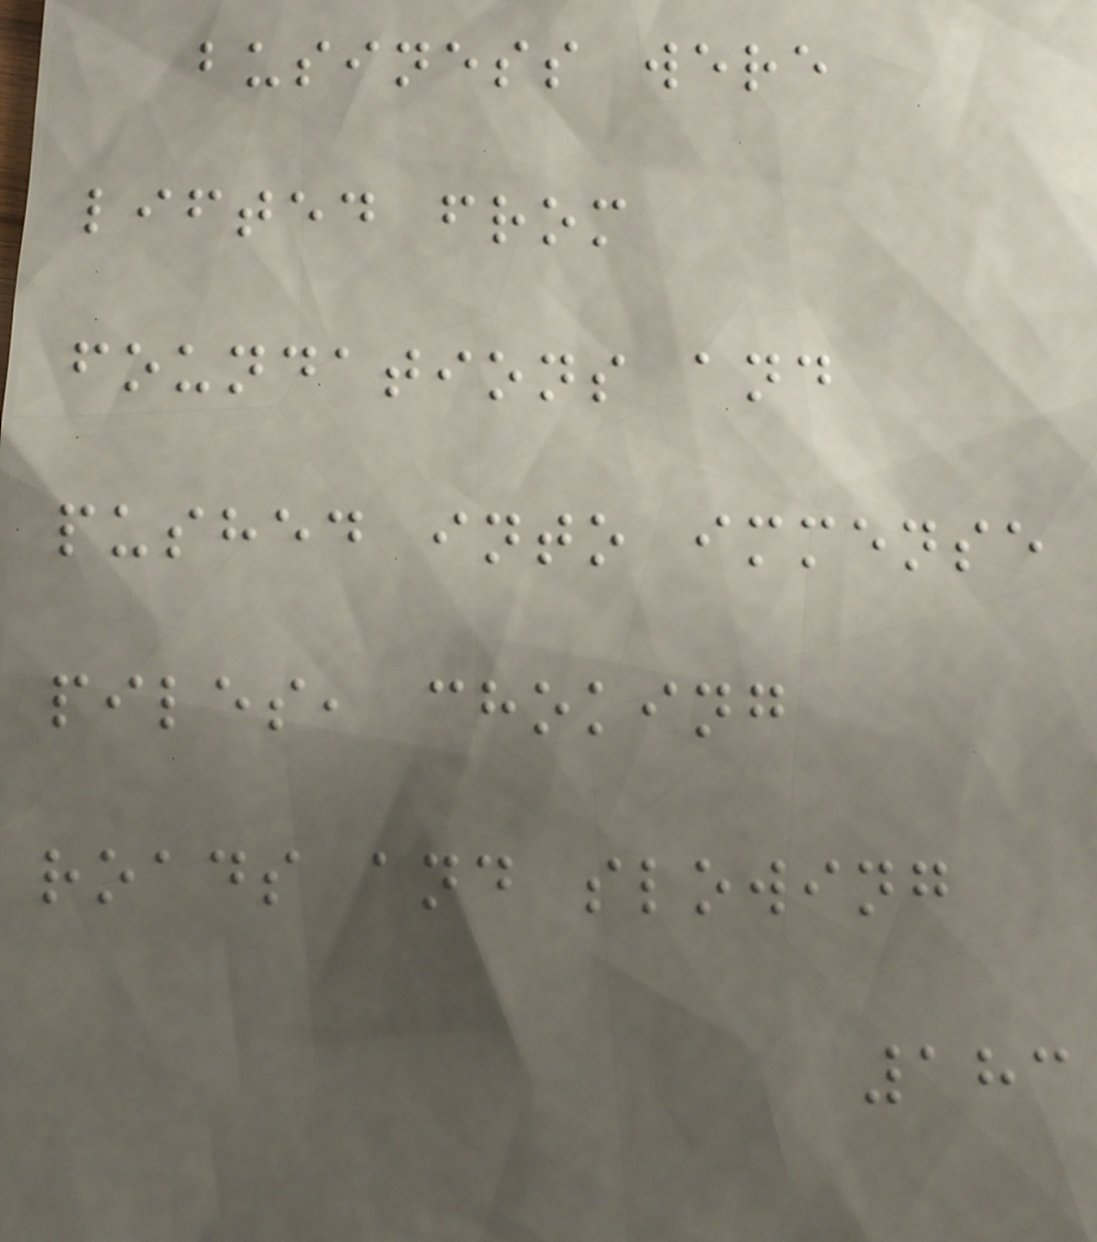business were
lifted from
foundations and
pushed into immense
piles, choking
roads and slowing
183
